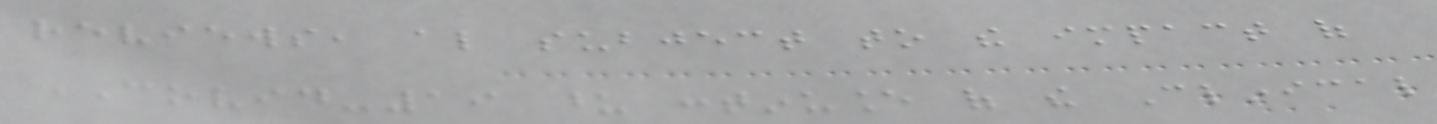reviews, also subject to the impact of
COVID-19 upon continuance of the Clinical
